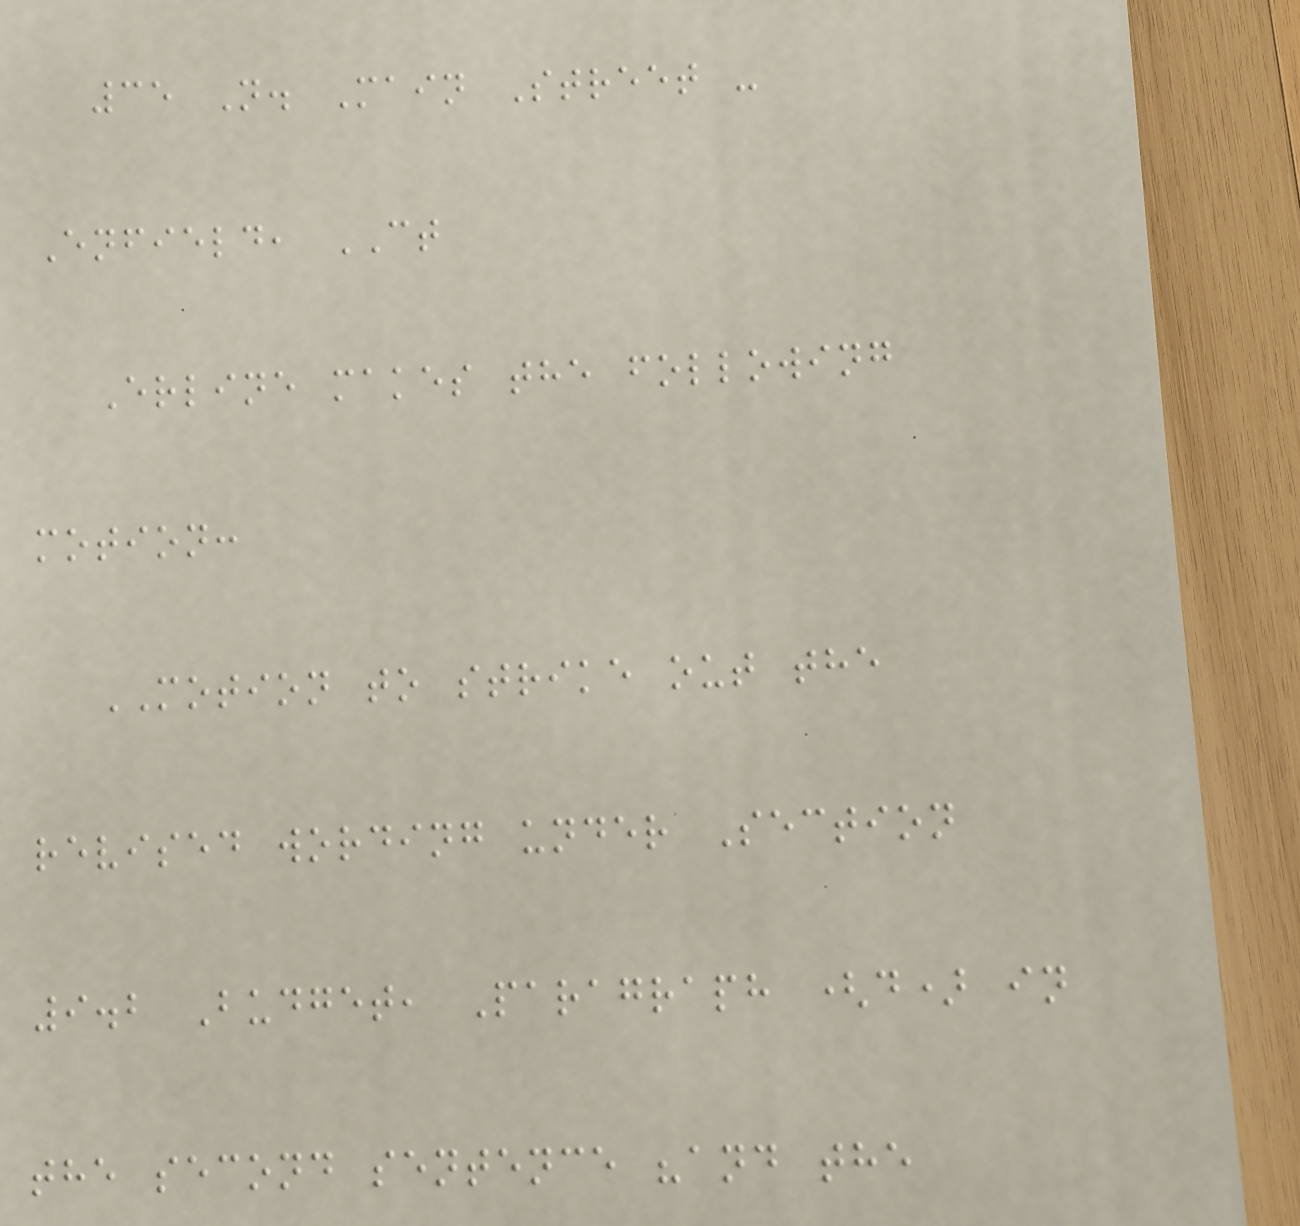35 N. Main Street -
Enfield, CT
Erline makes the following
motion:
MOTION to strike out the
revised wording under Section
9.2 Budget, Paragraph (d) in
the second sentence "and the
